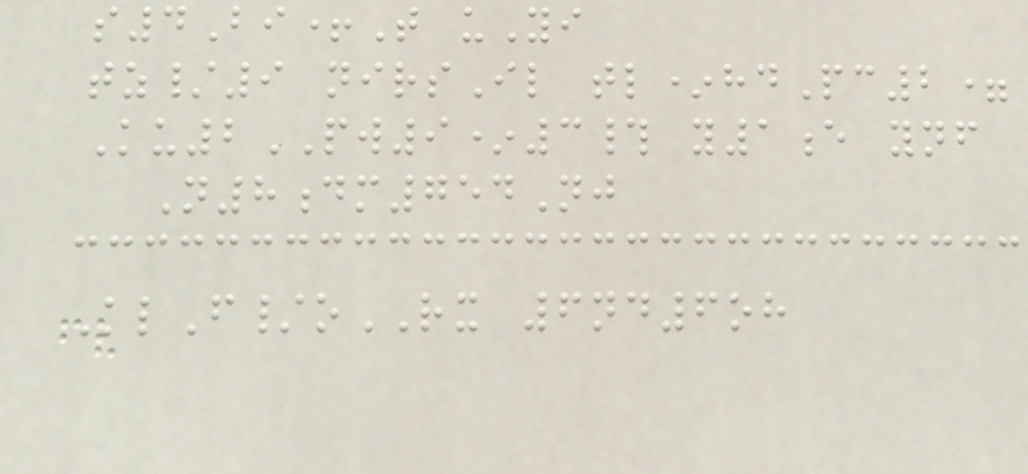s4Bi+T uYi
tz/9 nirsIl tl*hdPc2=
Ku2PW9*3# y1e ynf
N8dm754Nj
KlF/oRX 6nd6oh
